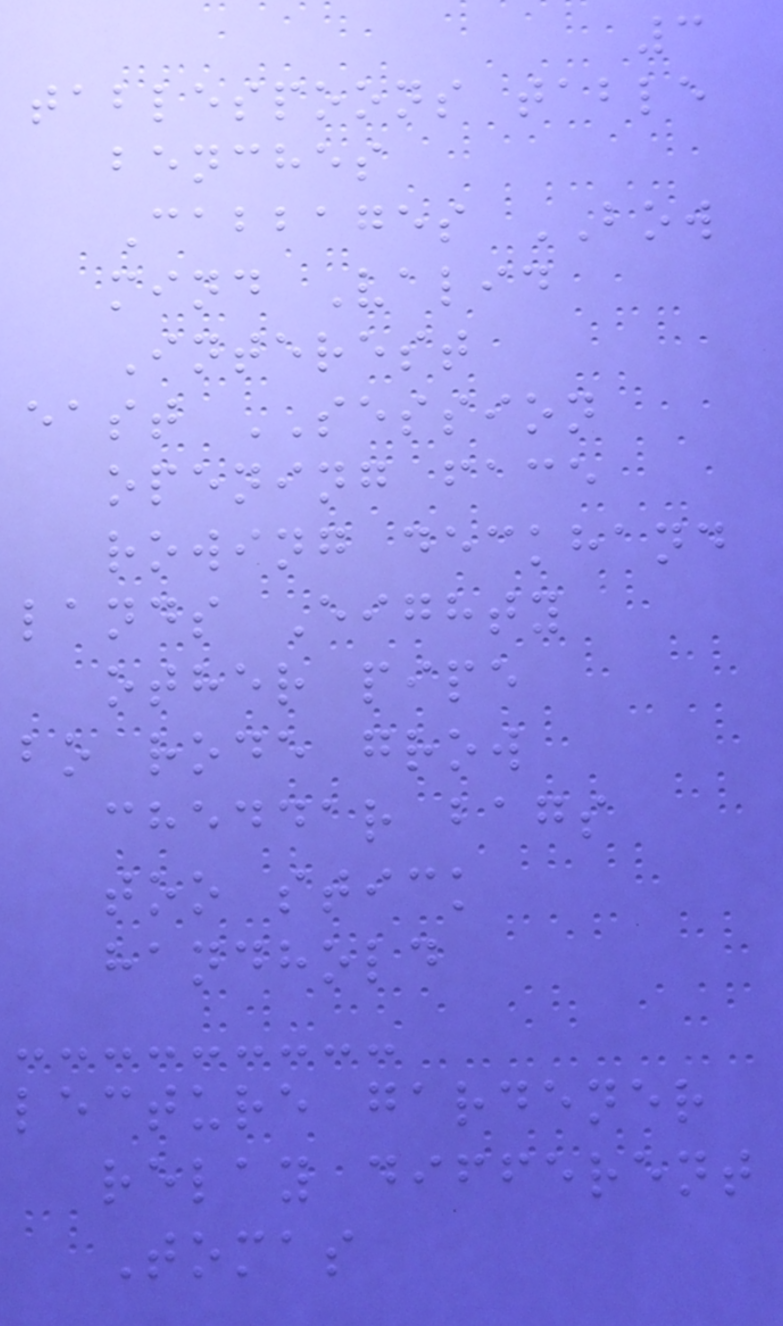3
tablespoons table
benches
Cabbages BOW
mind Valid
Interest
east SESSION
opening face
rowing deckhand
lands Eighty
other pipe
bo rode grow
cheddar bags
too stick
handhold
lecture gardener
relay different
Tomas
